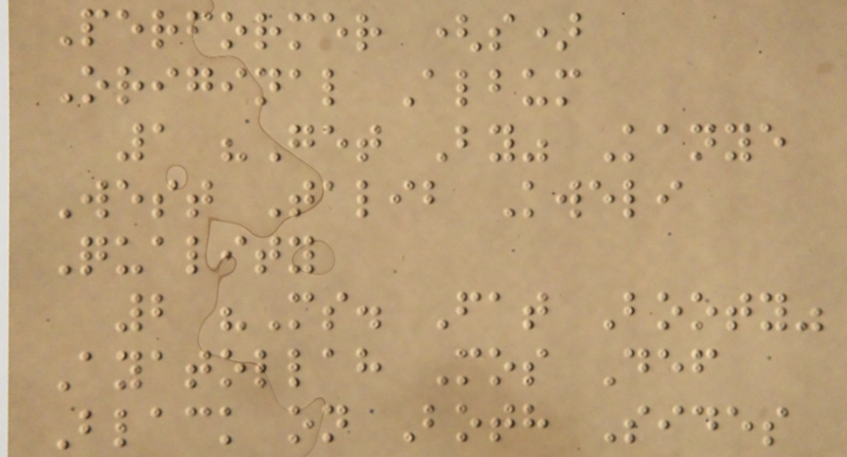Performer (s)
Original Album
1 "Get By" Kanye
West Talib Kweli
Quality
2 "Ms. Fat Booty"
Ayatollah Mos Def
Black on Both Sides
